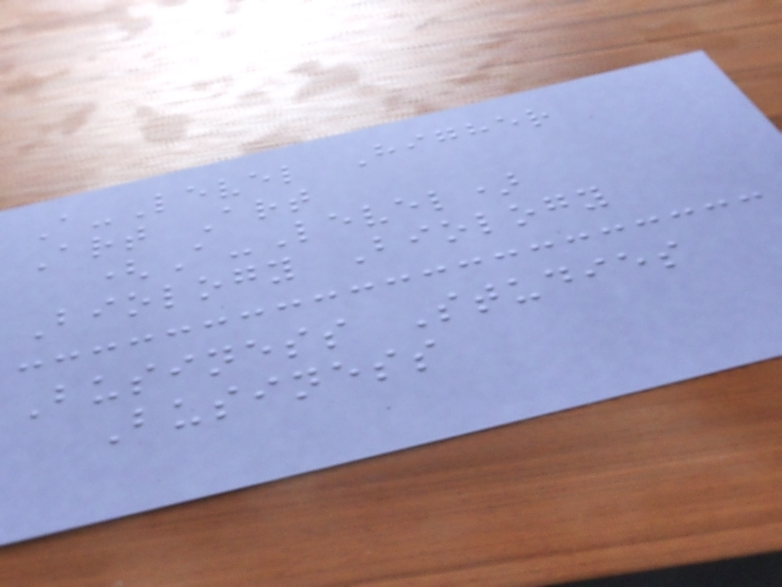A-Level Higher
Art Art
(A-Level)
Biology Biology
Business Studies
Business
